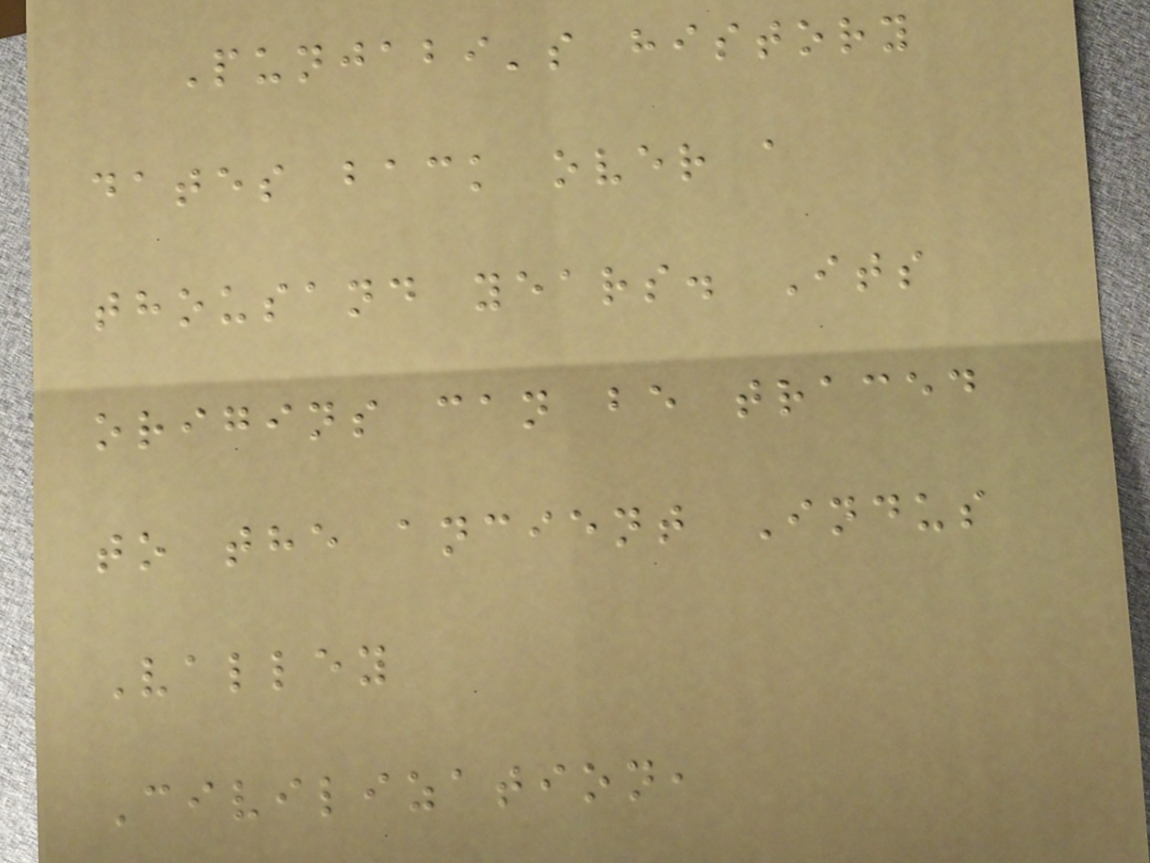Punjabi's history
dates back over a
thousand years. Its
origins can be traced
to the ancient Indus
Valley
Civilization,
